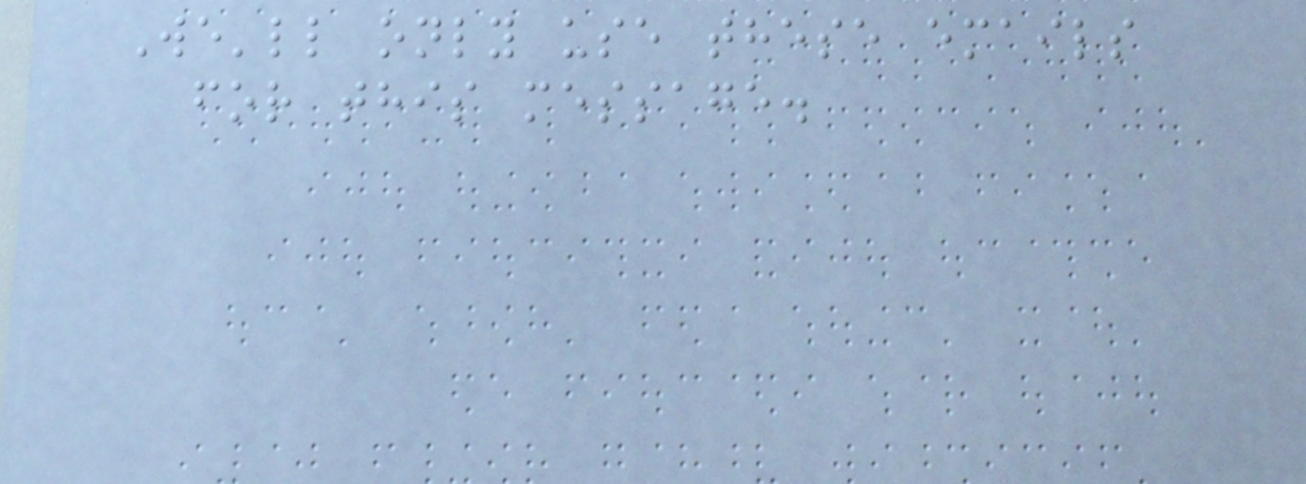We'll only use these emails
for this message.
